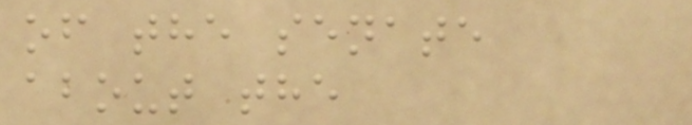of the senate
about the
